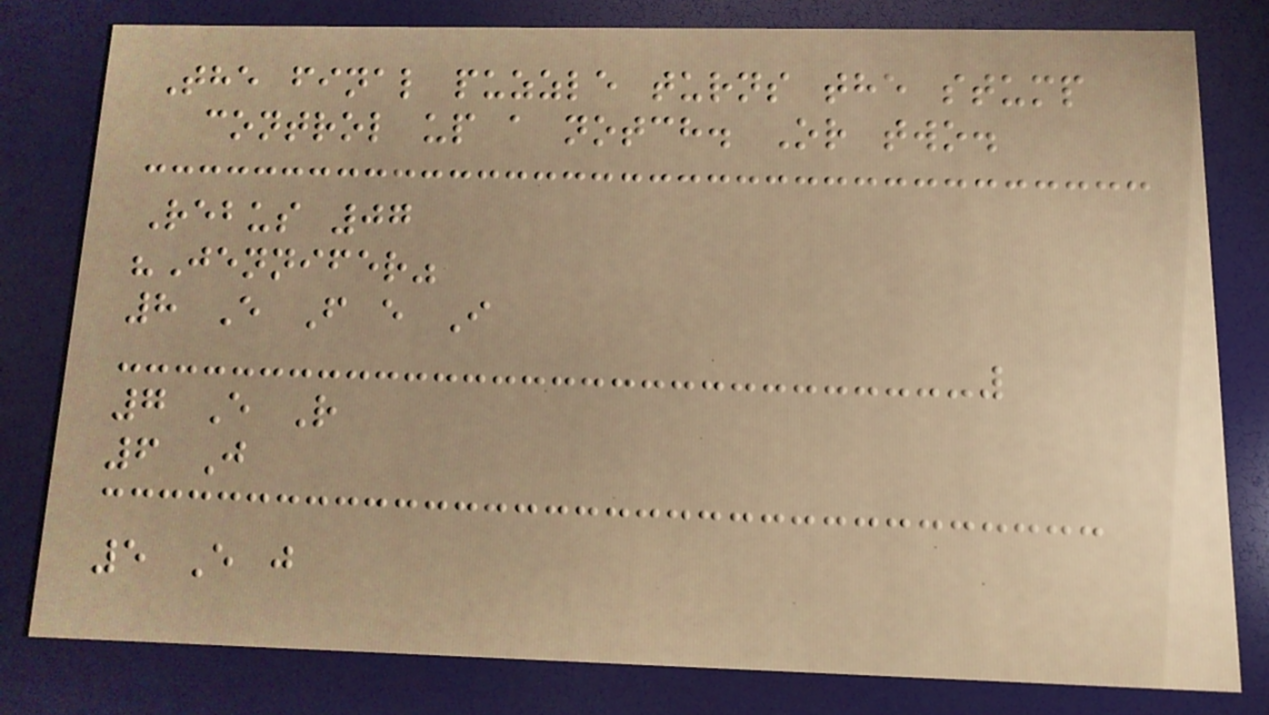The final puzzle turns the stump
control up a notch. Or two.
Rebus 07
"Jennifer"
8 E F e I
7 E R
6 J
5 E j
